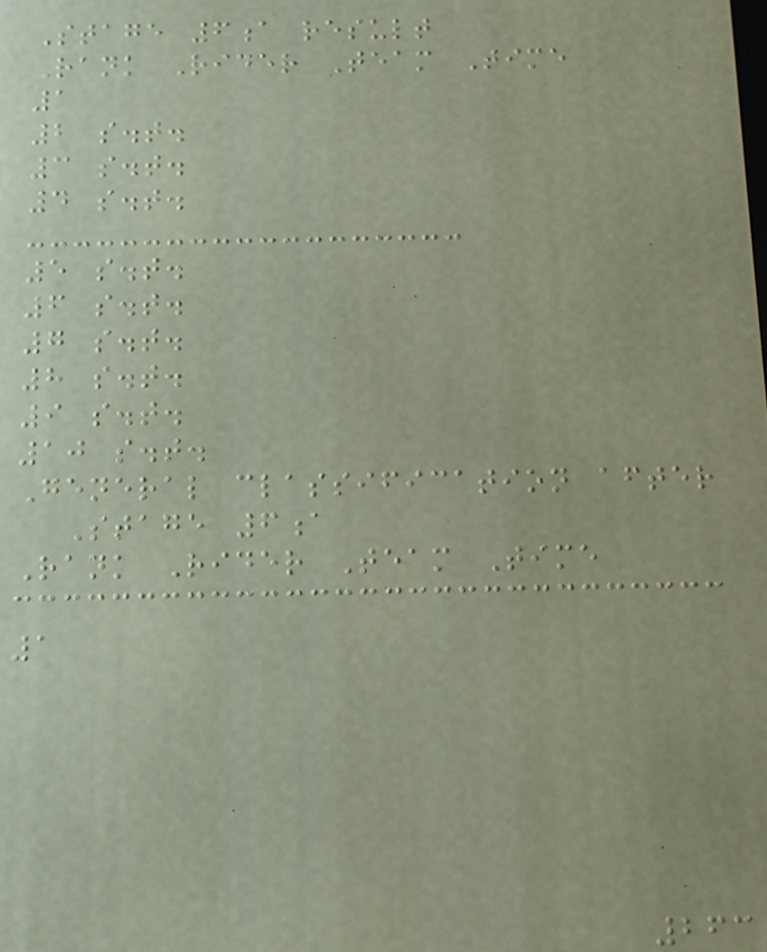Stage 6a result
Rank Rider Team Time
1
2 s.t.
3 s.t.
4 s.t.
5 s.t.
6 s.t.
7 s.t.
8 s.t.
9 s.t.
10 s.t.
General classification after
Stage 6a
Rank Rider Team Time
1
263
